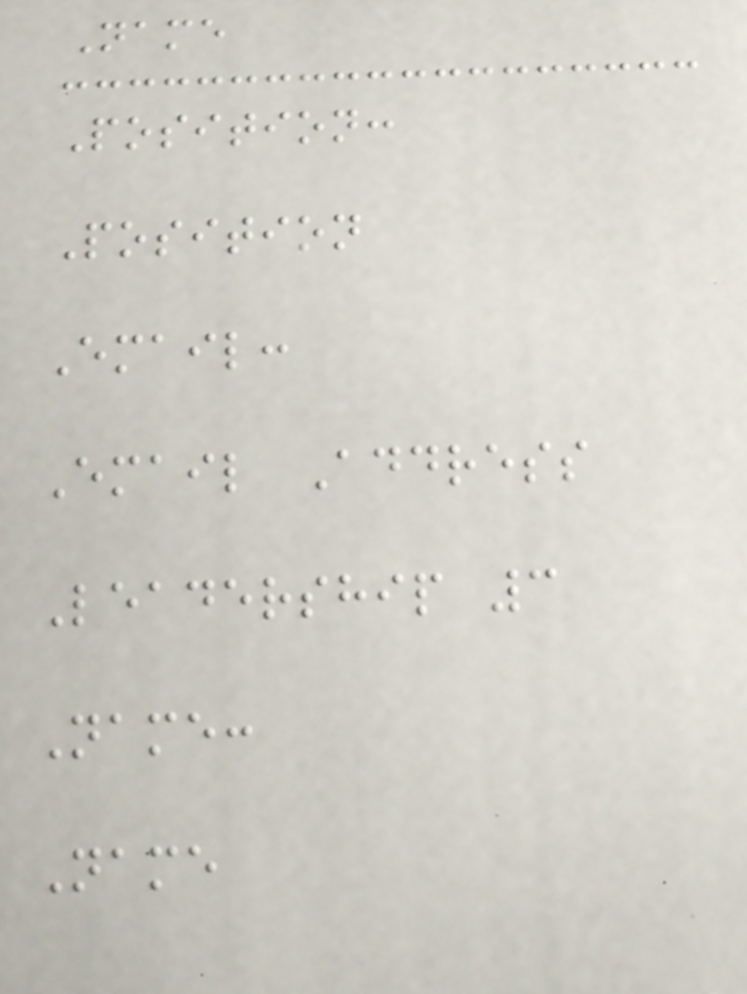Name
Position:
Position
Email:
Email Address
Leadership 3
Name:
Name
